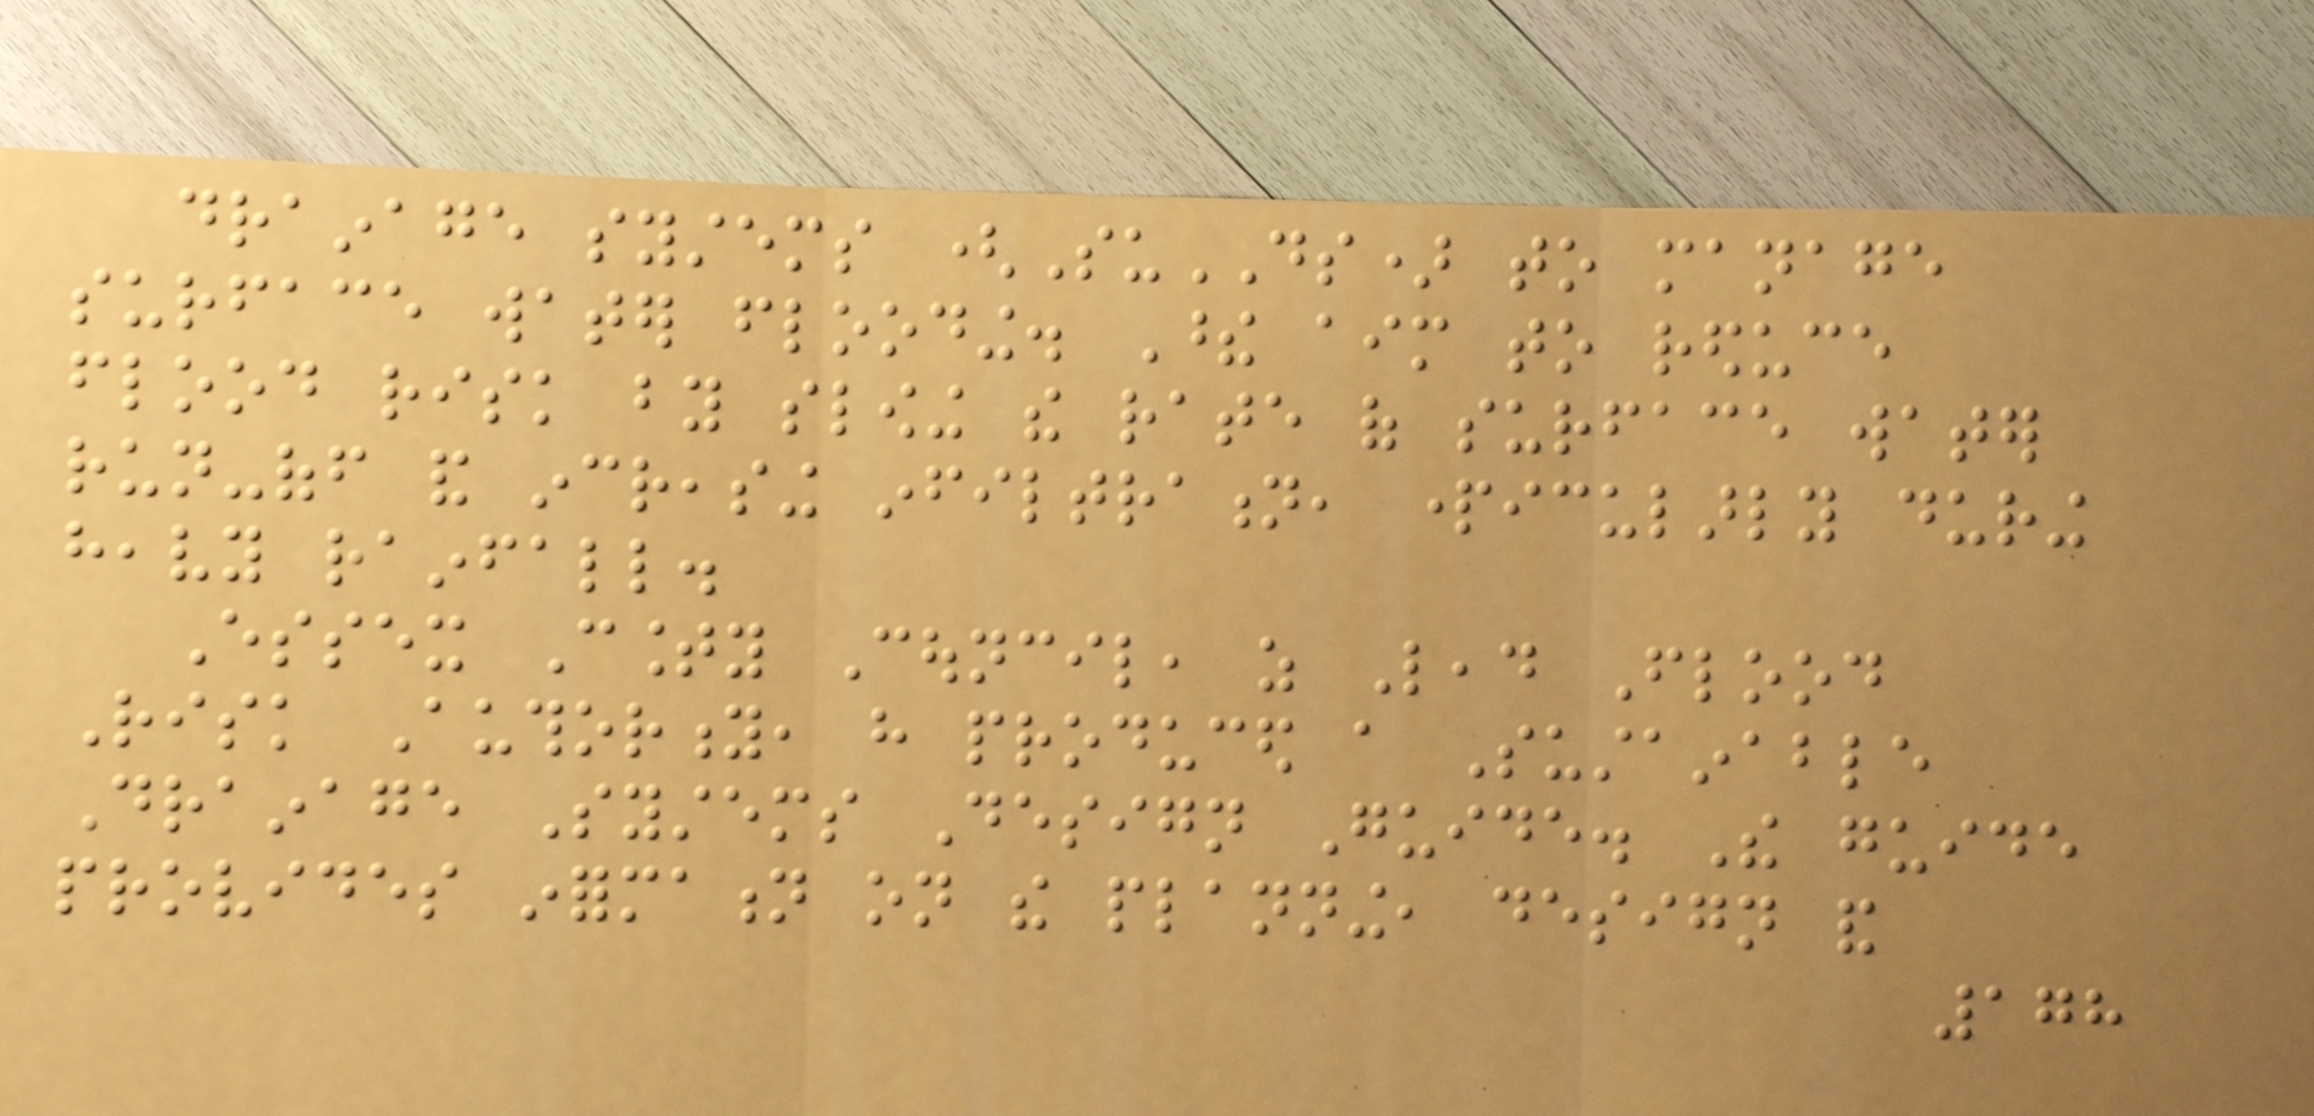drainage systems (SuDS) to manage
surface water flooding. These aim to reduce
flood risk by slowing the rate of surface water
run-off and increasing infiltration, particularly during
heavy rainfall.
Essex County Council, as Lead Flood
Risk Authority, have produced a Sustainable
Drainage Systems Design Guide. The guide
provides information on the planning, design and
178
